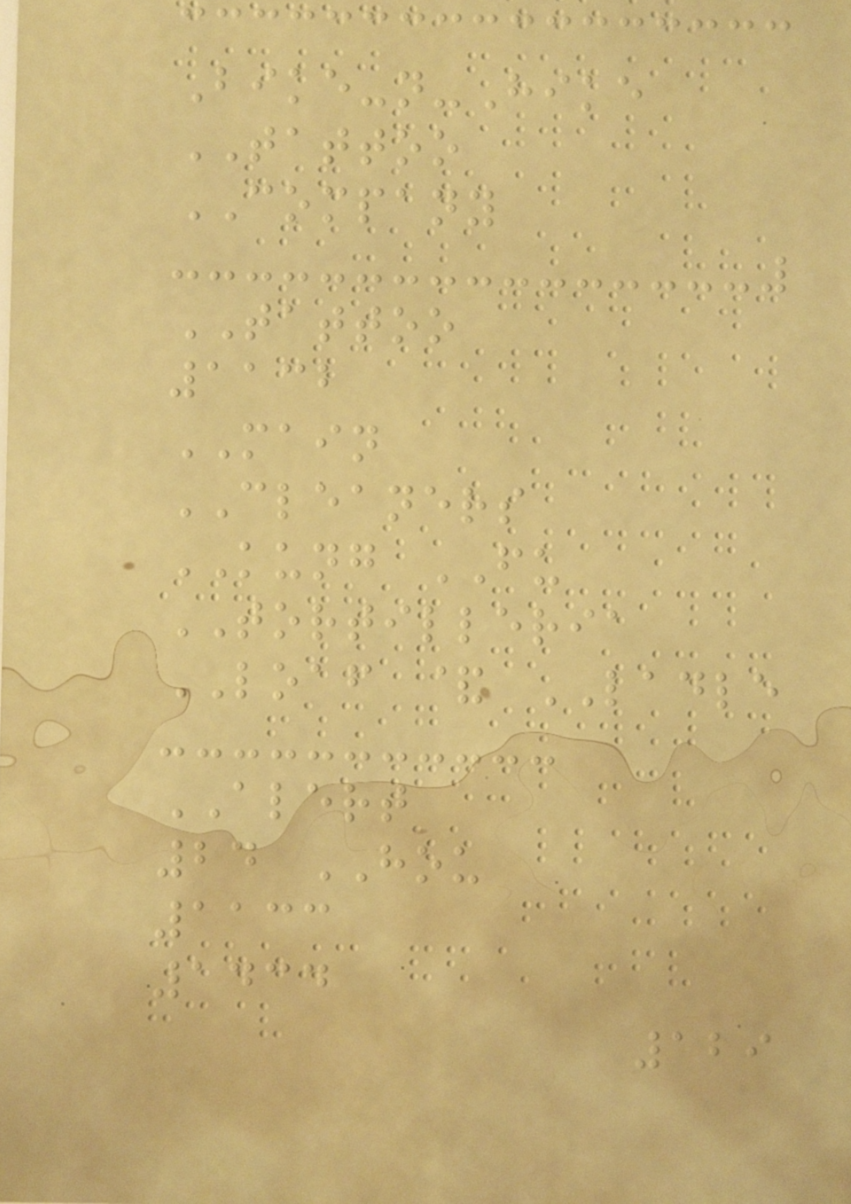Bike-n-Hike
TATTOO
COMPANY
TATTOO
1132
MAIN
CLEANERS
KUNG FU
TORTILLERIA
LOAF & LADLE
ALERT
24 HOU
1133
1434
129
